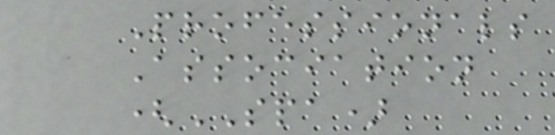Professionals
Association
(SPA)
